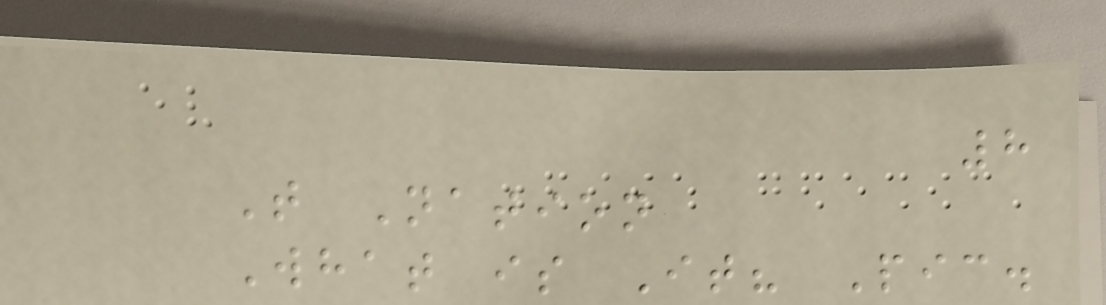8
T Nation
What is It? Pic.
